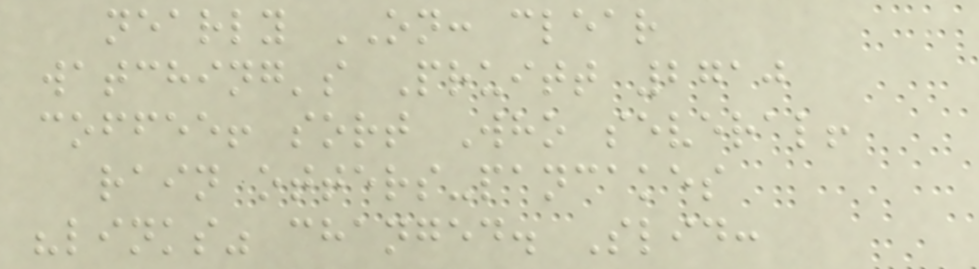nearly ON: clear
watching's Pruitt 2710
coffee! sort Who several!
rain otters-pancakes
"links" changed. Slid:
